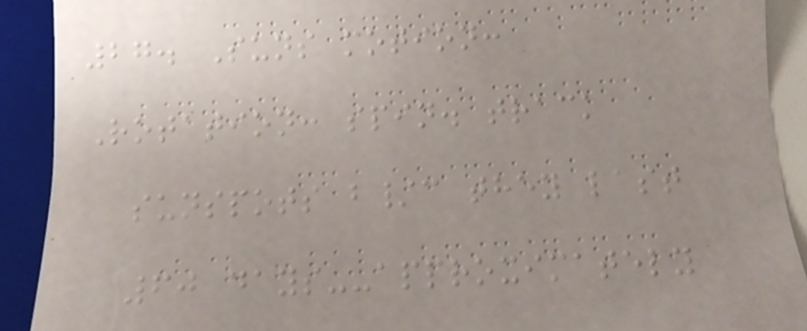27. Suns motion:
Rotation: spin. track
sunspots b/c they last
60 days--approximately
